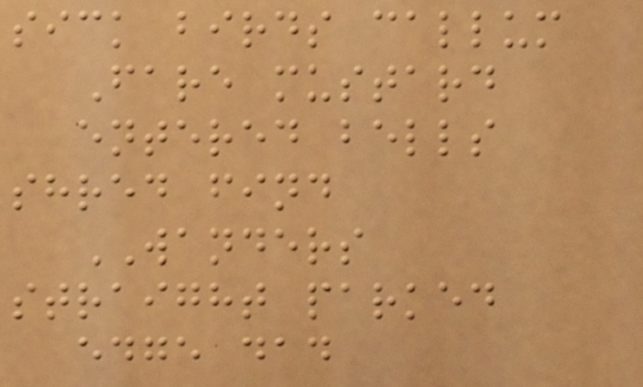sick birds callum
Fare mustard
entered bells
shred find
WANDERS
straight parked
edge dad
